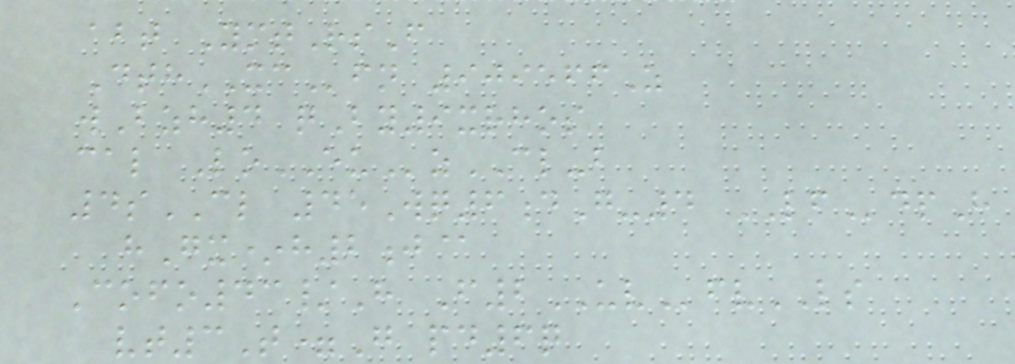abt YmtRsF
DthXCfn 909566Z
wBzh4 qBy9xrhos
cal LoEUzCL-b
4sCL 45Wq6dG-4 LFdpH
hGx*h2j@
Cofo43/H F2UVfvLS
vt3T=G pd6q
